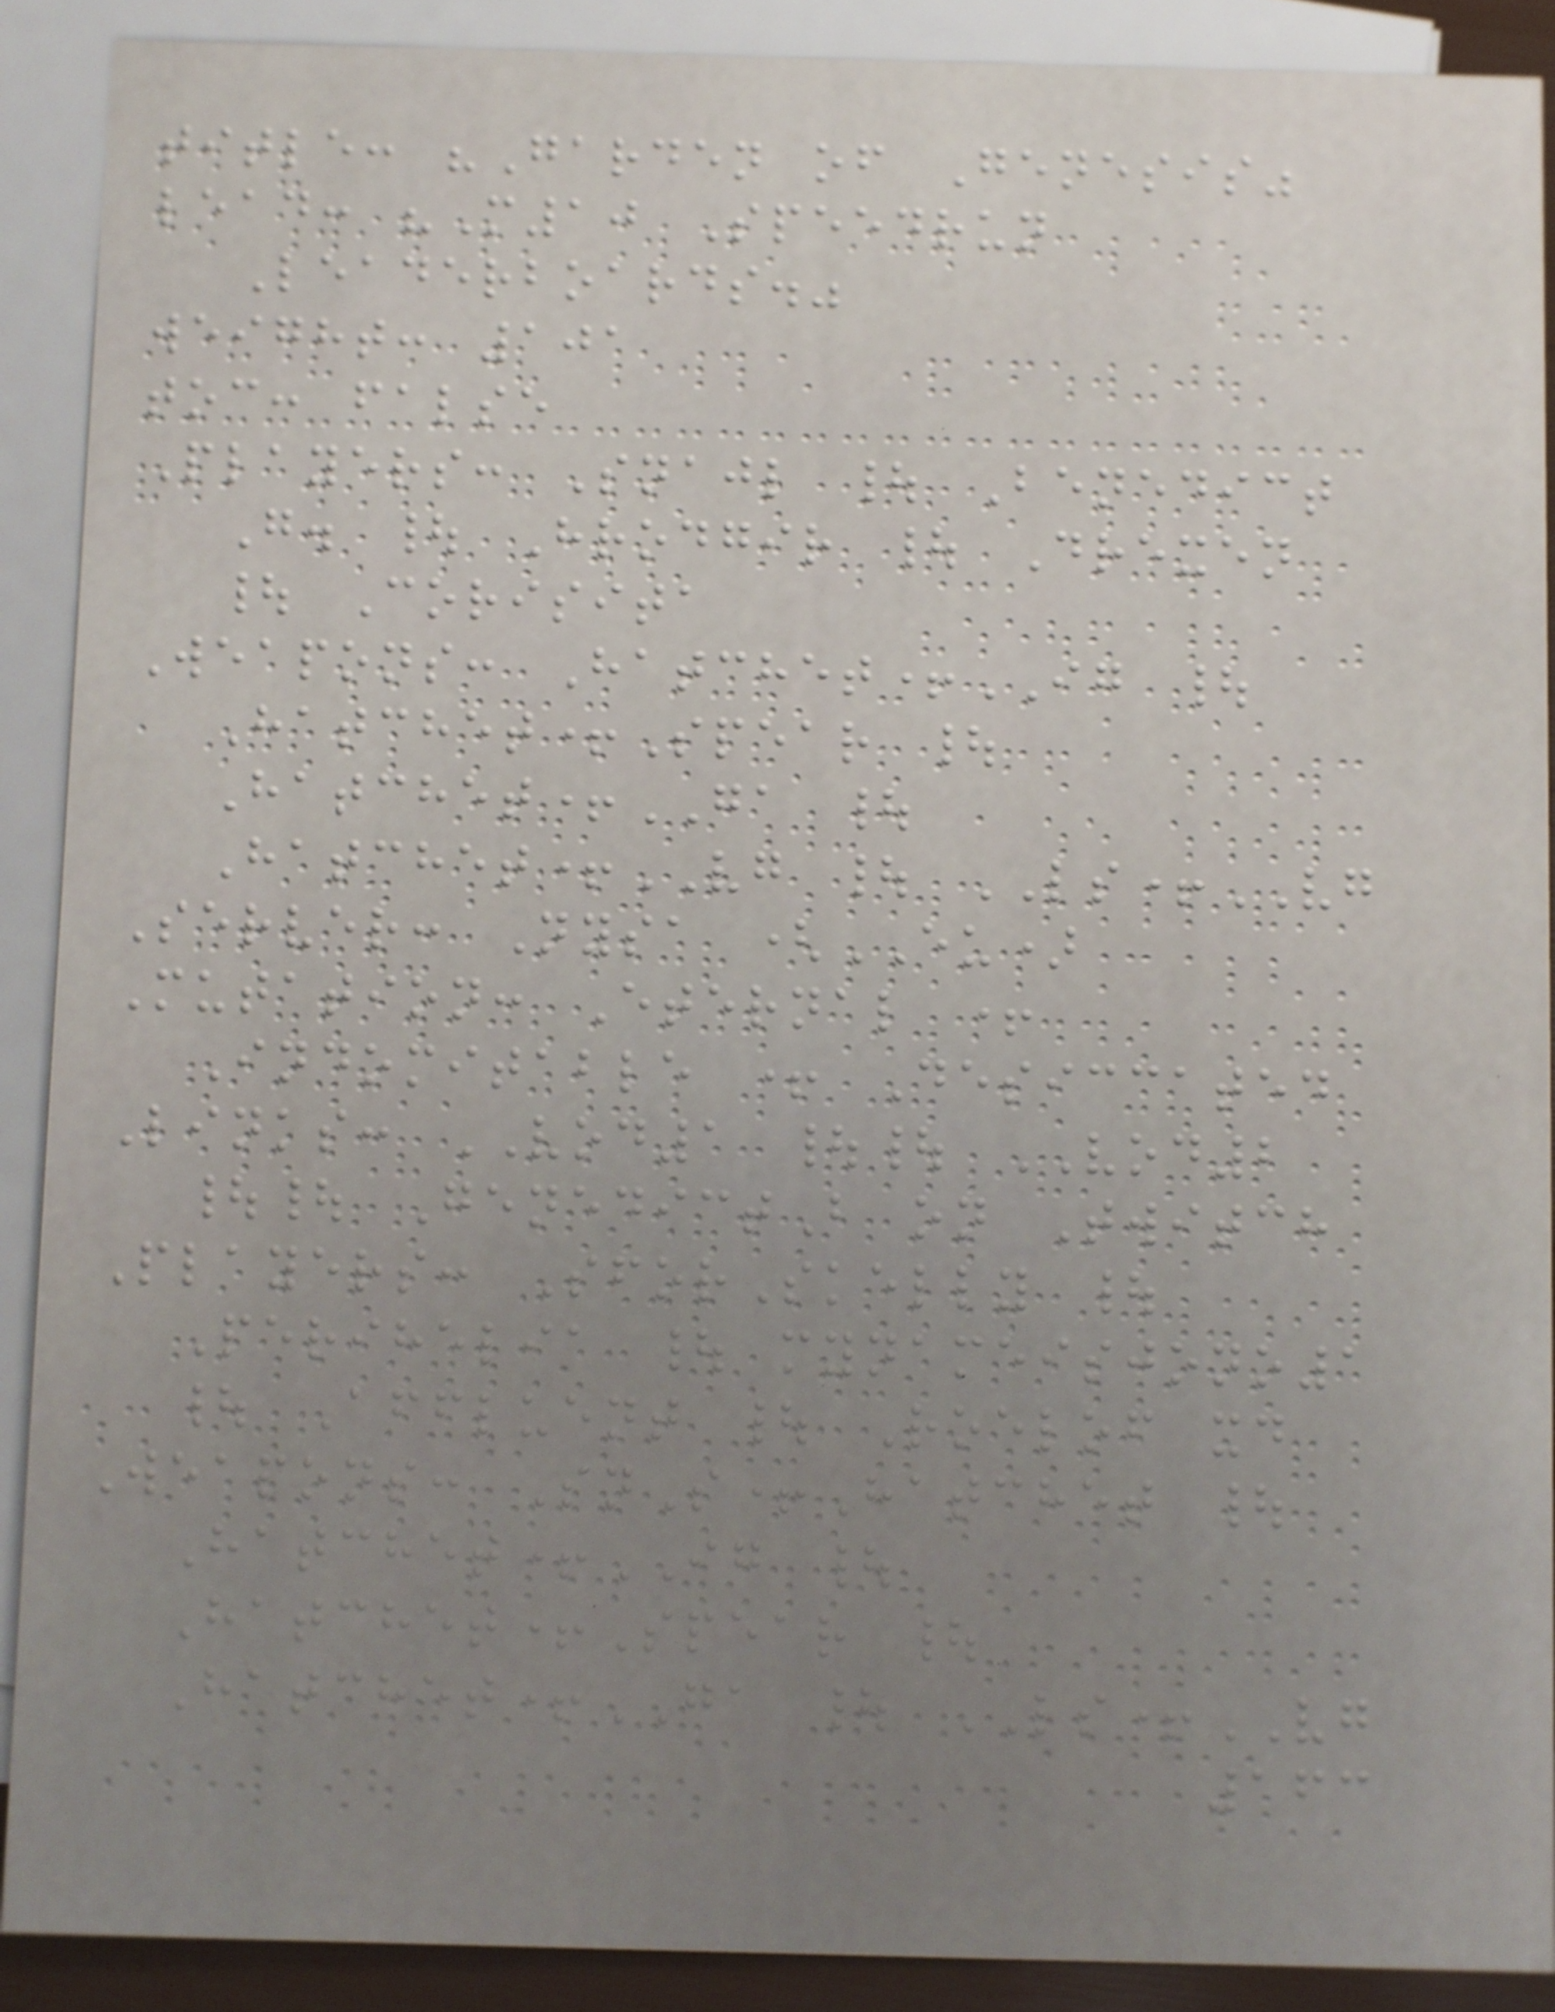title: "Garden of Genesis"
lead: "M10 Speedrun
Leaderboards."
weight: 101
toc: false
Players: Snajl | Benedict
G. | Hrodgir | Drexen
| Corisita
Weapons: Hatchet+IG |
Hatchet+Spear |
Hatchet+GA |
Hatchet+VG | LS+VG
Server: Nysa (EU)
Mutation: Eternal +
Indomitable + Desiccated
Links: VOD1 || VOD2
|| GenedictB on Twitch
Players: SforSkelly |
Perihelia | mynameisjono1
| Affluent | Roelof xd
Weapons: SnS+Hatchet |
Hatchet+IG |
Hatchet+Spear |
Hatchet+GA | LS+VG
163
